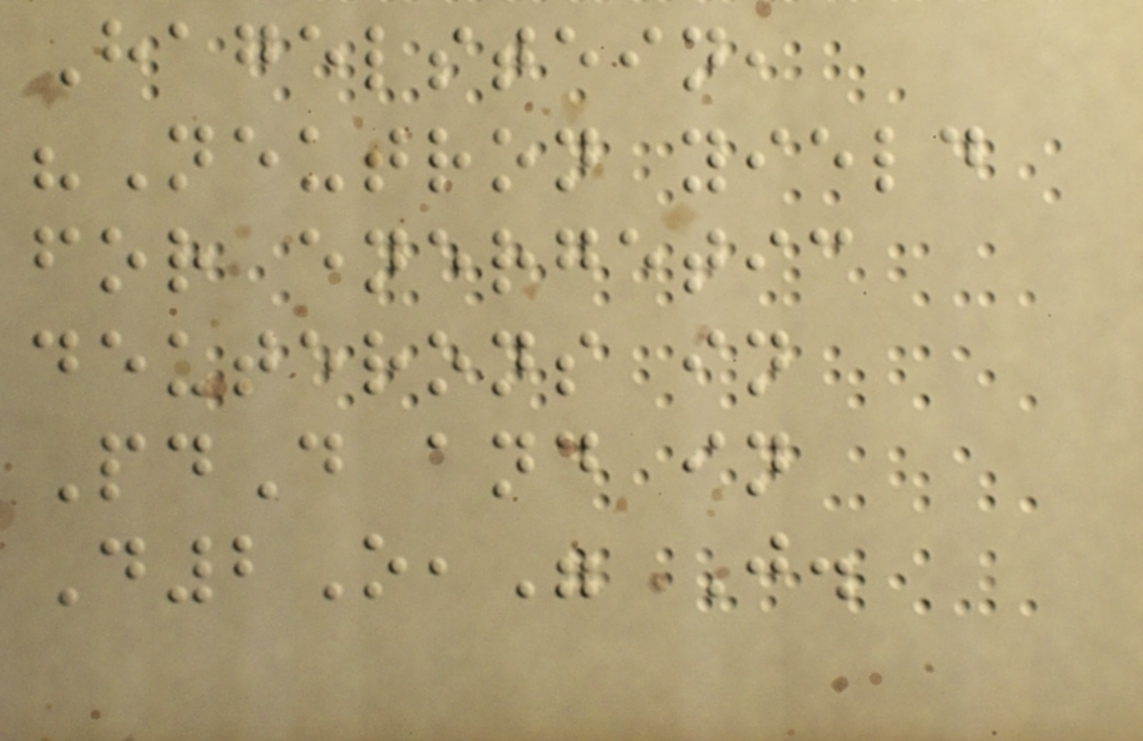Hagelstein,
"Neutron yield
for energetic
deuterons in
PdD and in
D2O," J.
